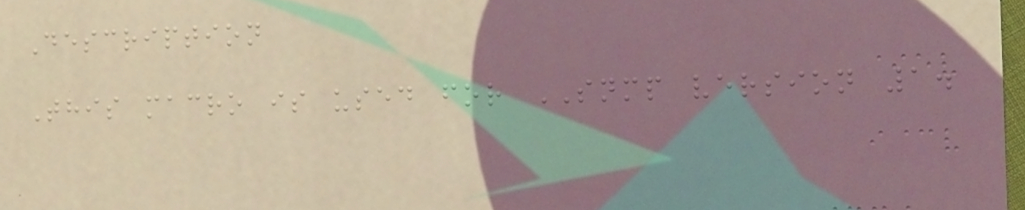Description
This macro is used for SNMP version 1.
